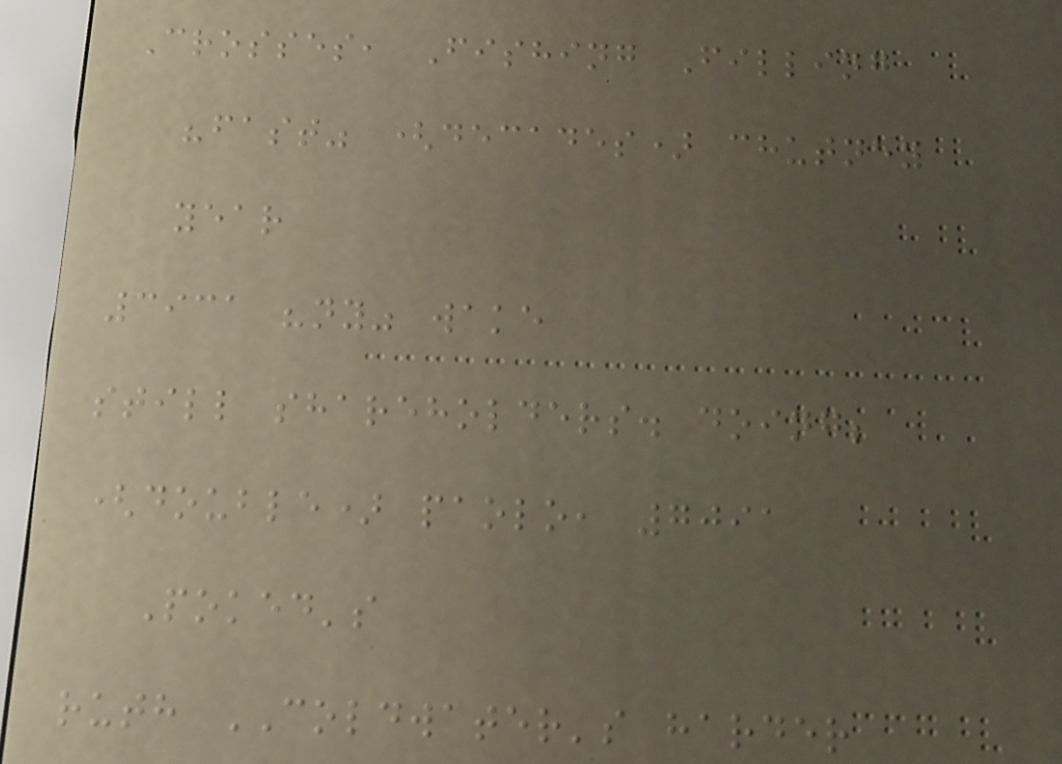Crosses, Fishing Filling
"fast" (decades) chutney
year
3931 "ny" wake
still shareholders. doing;
(double) paolo, 7091
Poked's
ruth COLDWATER's harder
